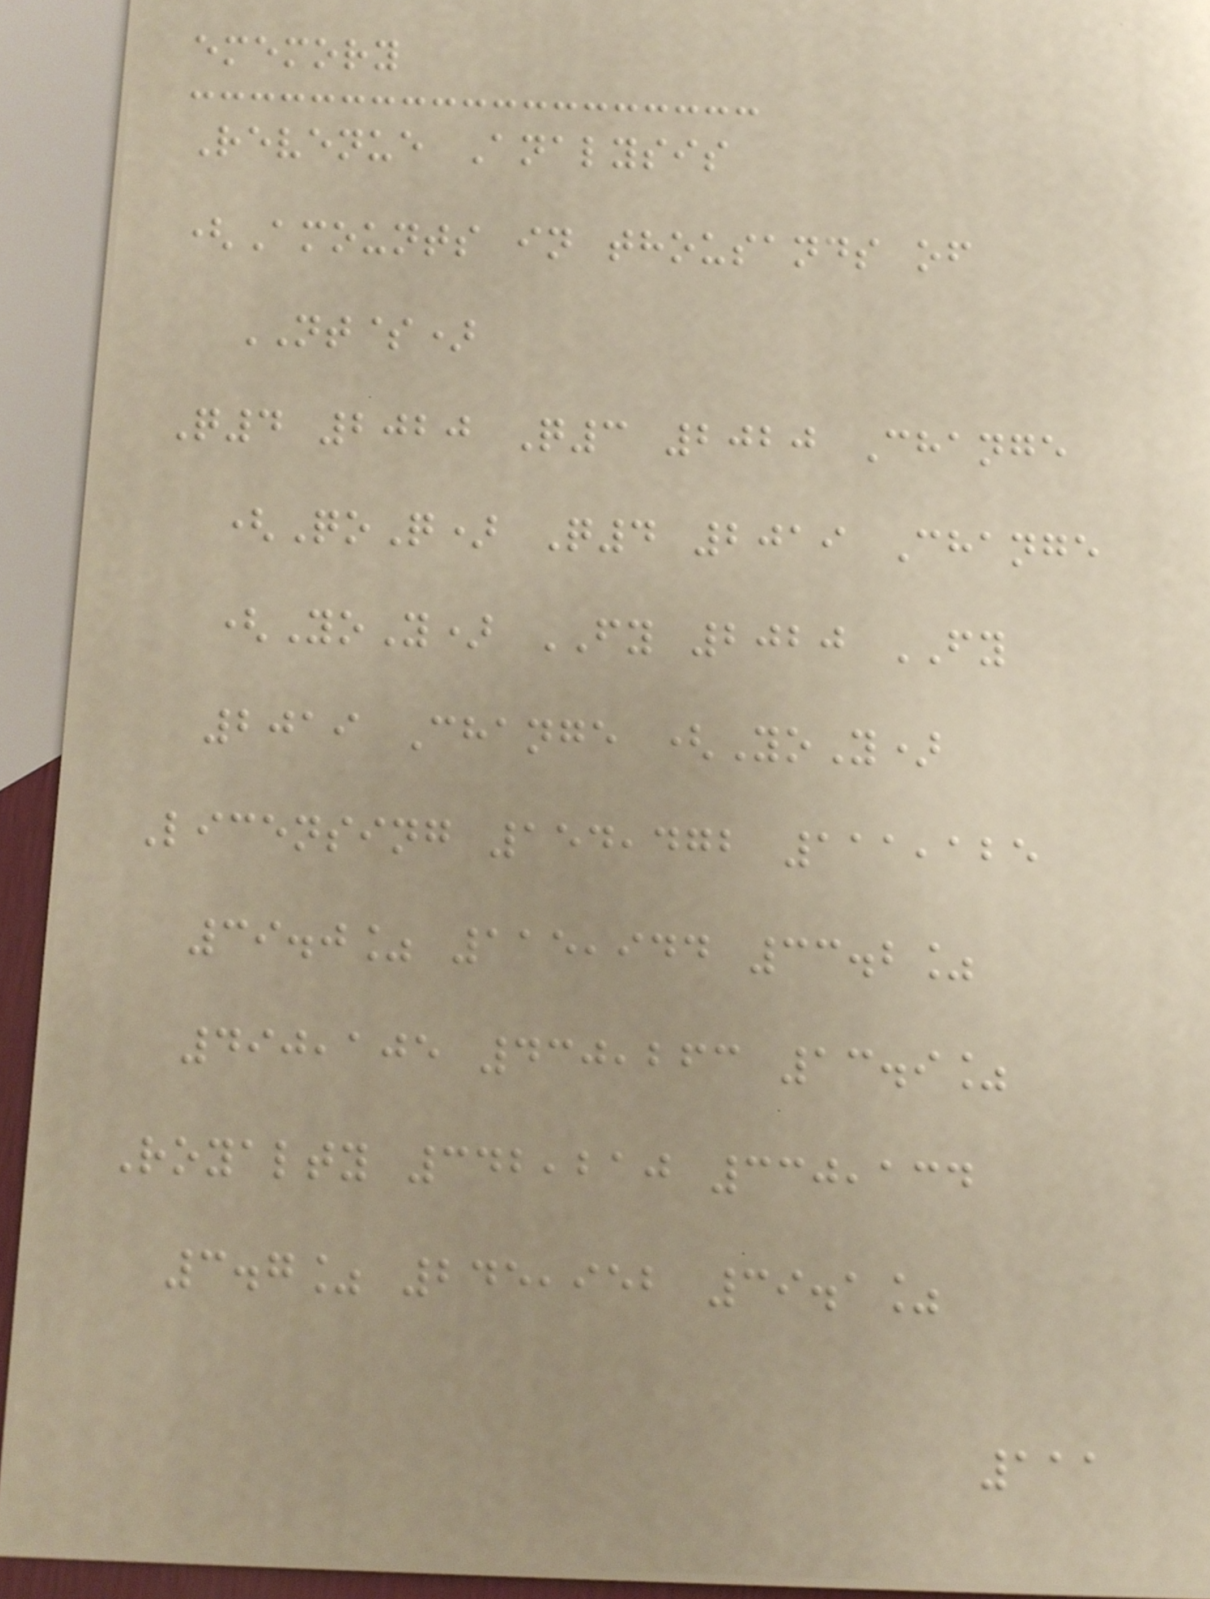ememory
Revenue Analysis
(Amounts in thousands of
NT$)
Q4 2020 Q3 2020 Change
(QoQ) Q4 2019 Change
(YoY) FY 2020 FY
2019 Change (YoY)
Licensing 154,472 111,125
39.0% 115,944 33.2%
490,105 430,263 13.9%
Royalty 342,210 330,134
3.7% 245,952 39.1%
111
